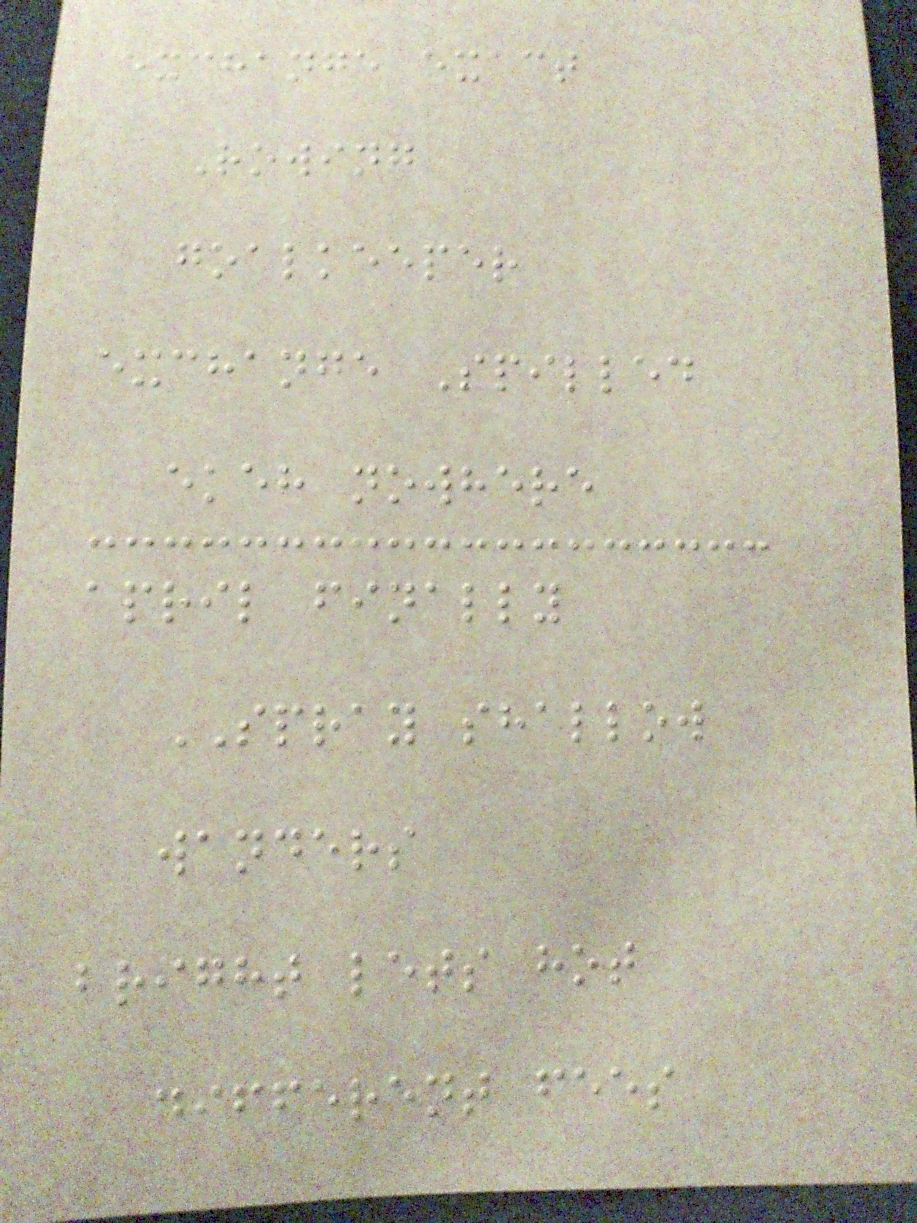exchange exact
Rowing
goalkeeper
exchange Spilled
ekeh nowhere
april finally
SPRAY shallow
wanders
bright lets hot
different fees
